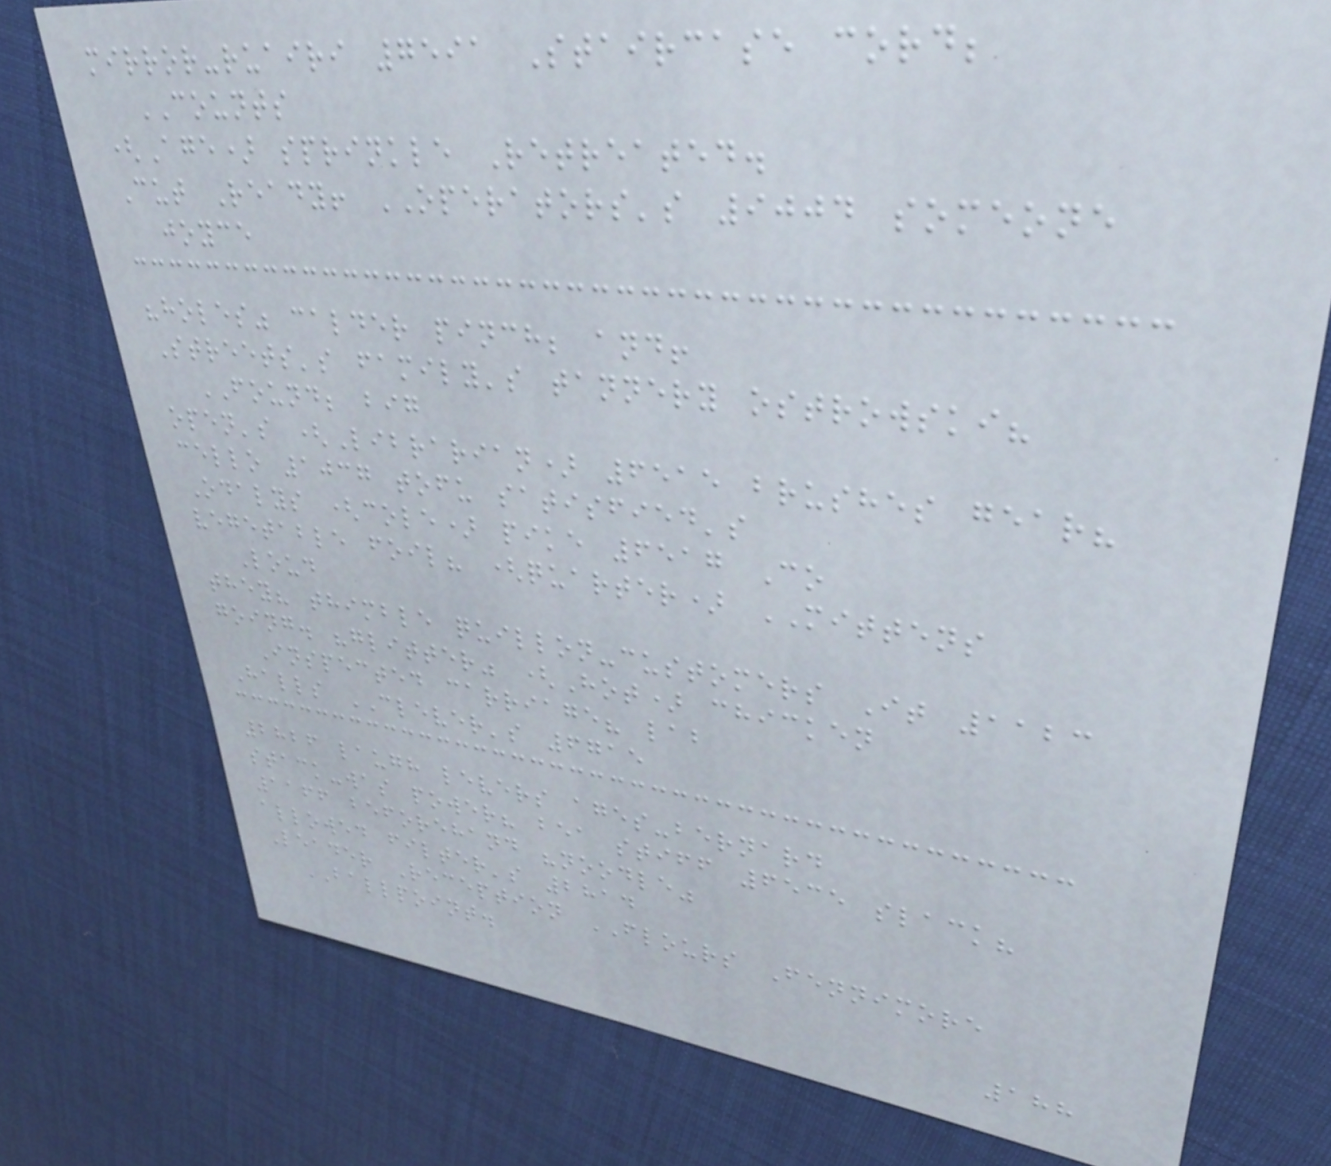mirror-ruairi 7591 Staircase cord;
COUNTS
(Age) sprinkle Retreated.
Cut Ready! OPERATORS's 9004 someone
joyce
"holes" calder pinch; and!
Streets's family's tannery ostrowski?
FOUND; big
open's (Librarian) 6515 brushes gear?
cello 1037 tofu satisfied's
Odalys (cole) pike 6517 Co
vegetable foil? (quarter) MITTENS
Loud
they? thimble quillon-customers It 1123
going. "glitter" (Hot) chicken
Inspected carriage? lab
Halls CLEVER's 6715
2826 laugh levers ages-bernard
stack-was power? bea stiff 6535 slack?
1166 beforehand "noodle"
allowed filter's 2814
Leader Reception FLOURS Fennimore
BALLPOINT.
188
